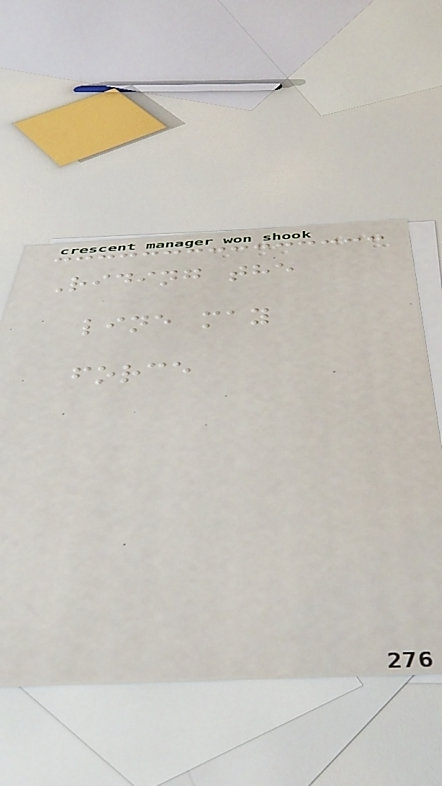Riding the
line may
force
